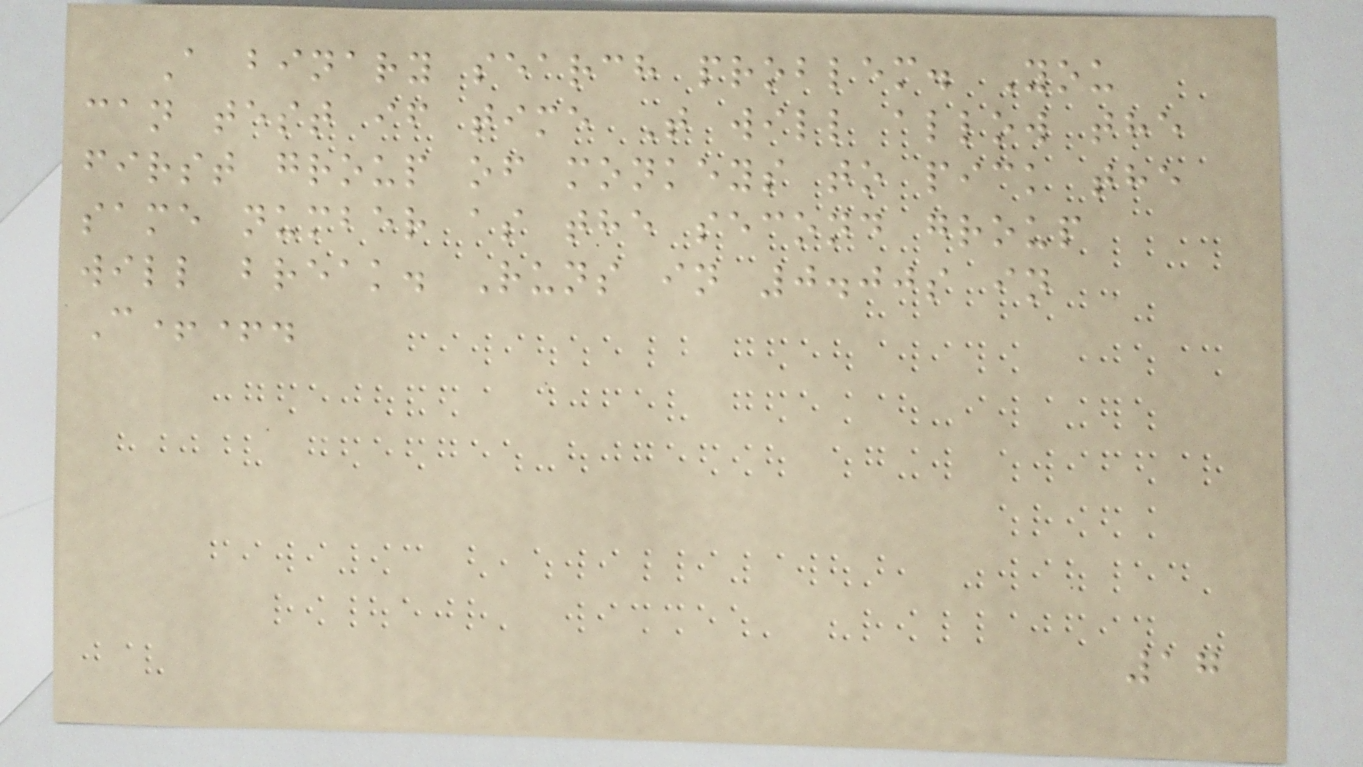A binary search problem. You
can test if time T will allow the
first group of monkeys to pick the
same number as the second group
will break. Runs in 0.00s in
C++.
17
